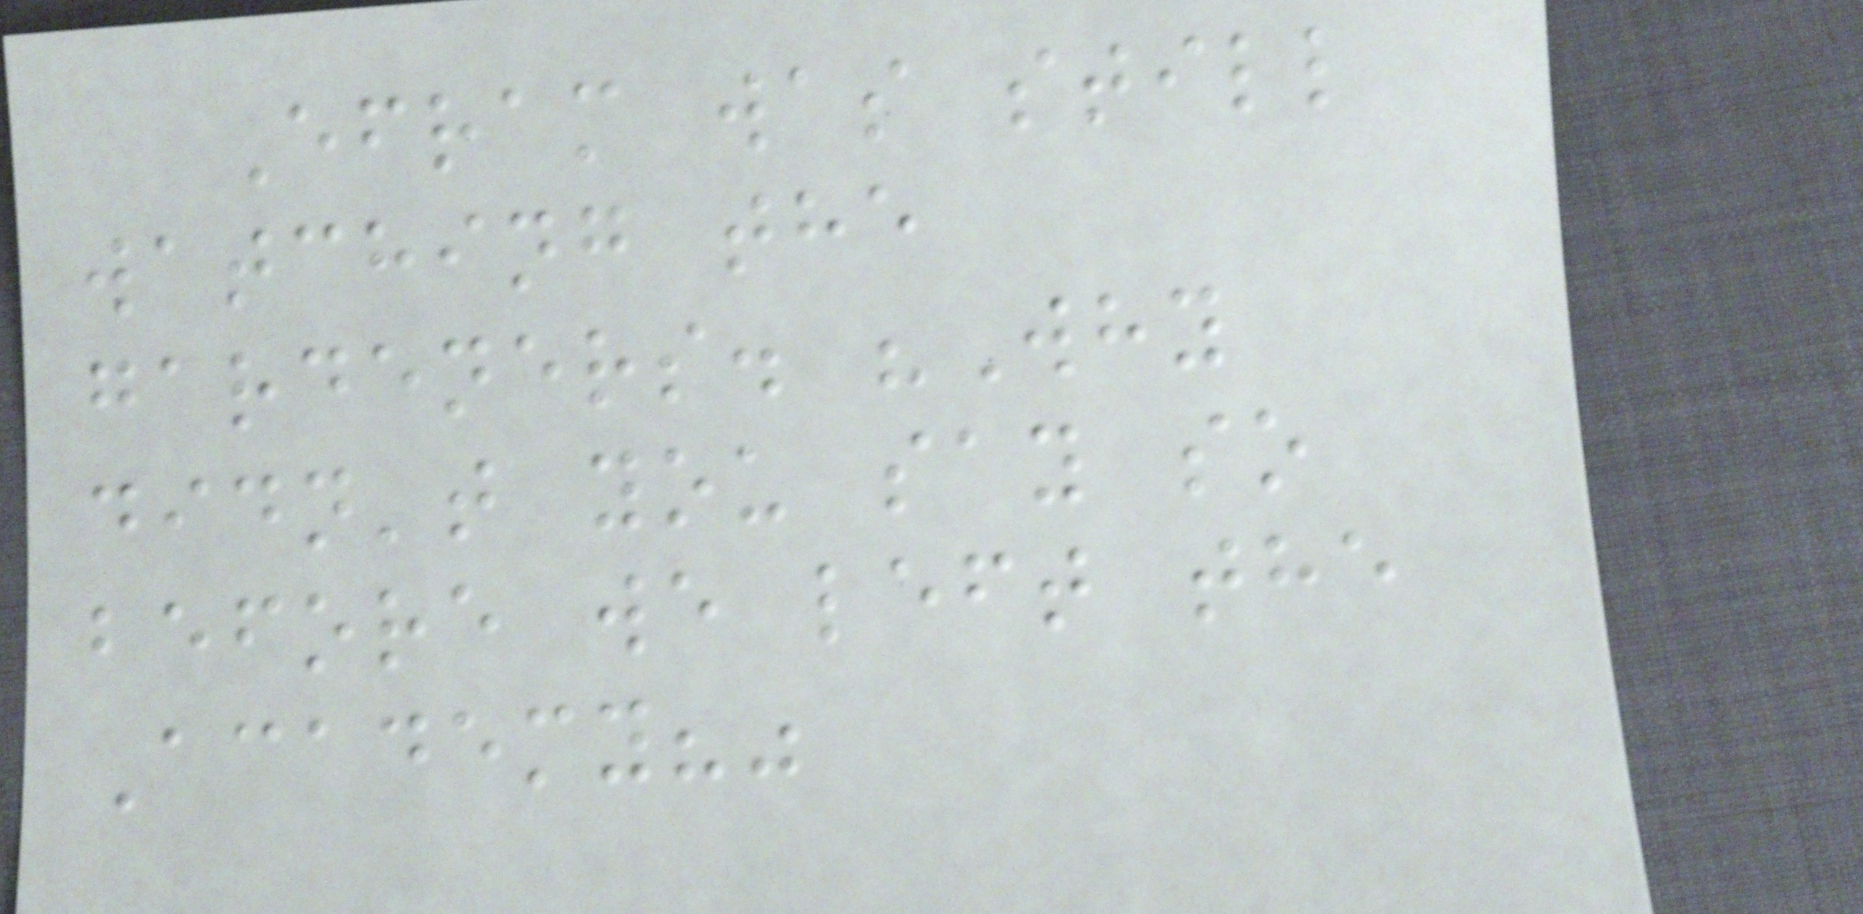Efram was still
watching the
gardeners. "Why
didn't you say so
before we left the
Academy?"
